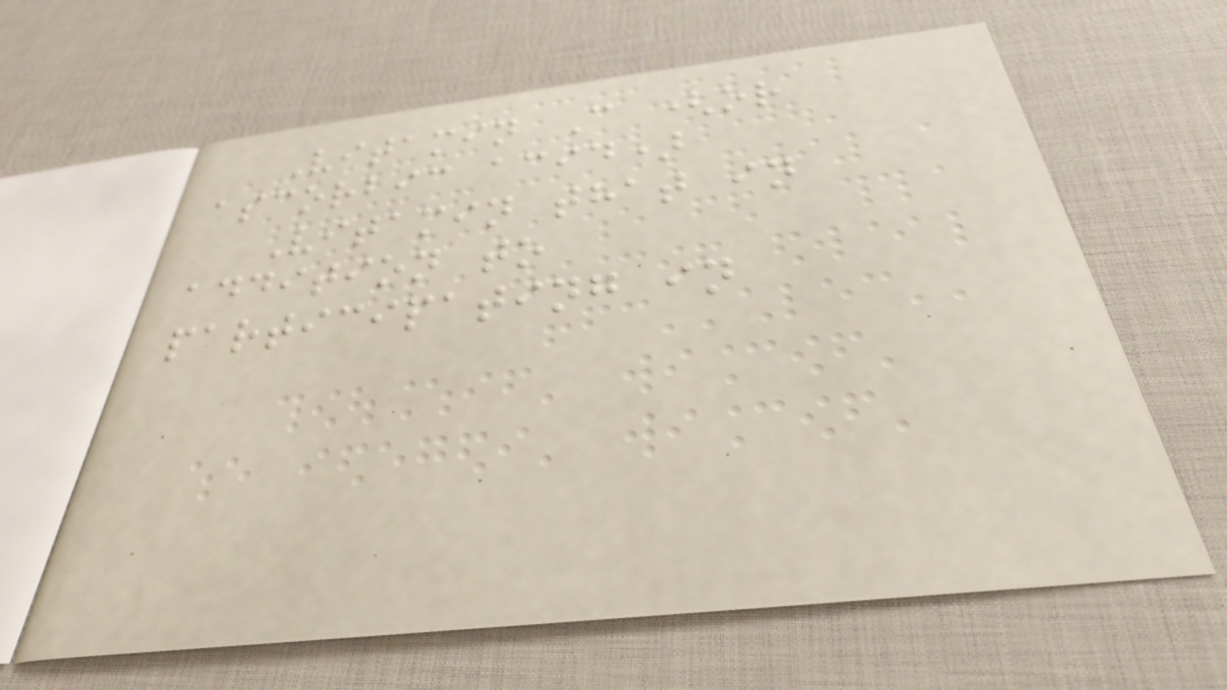Vitamin C (or
ascorbic acid)
Vitamin that in
addition to
participating in
